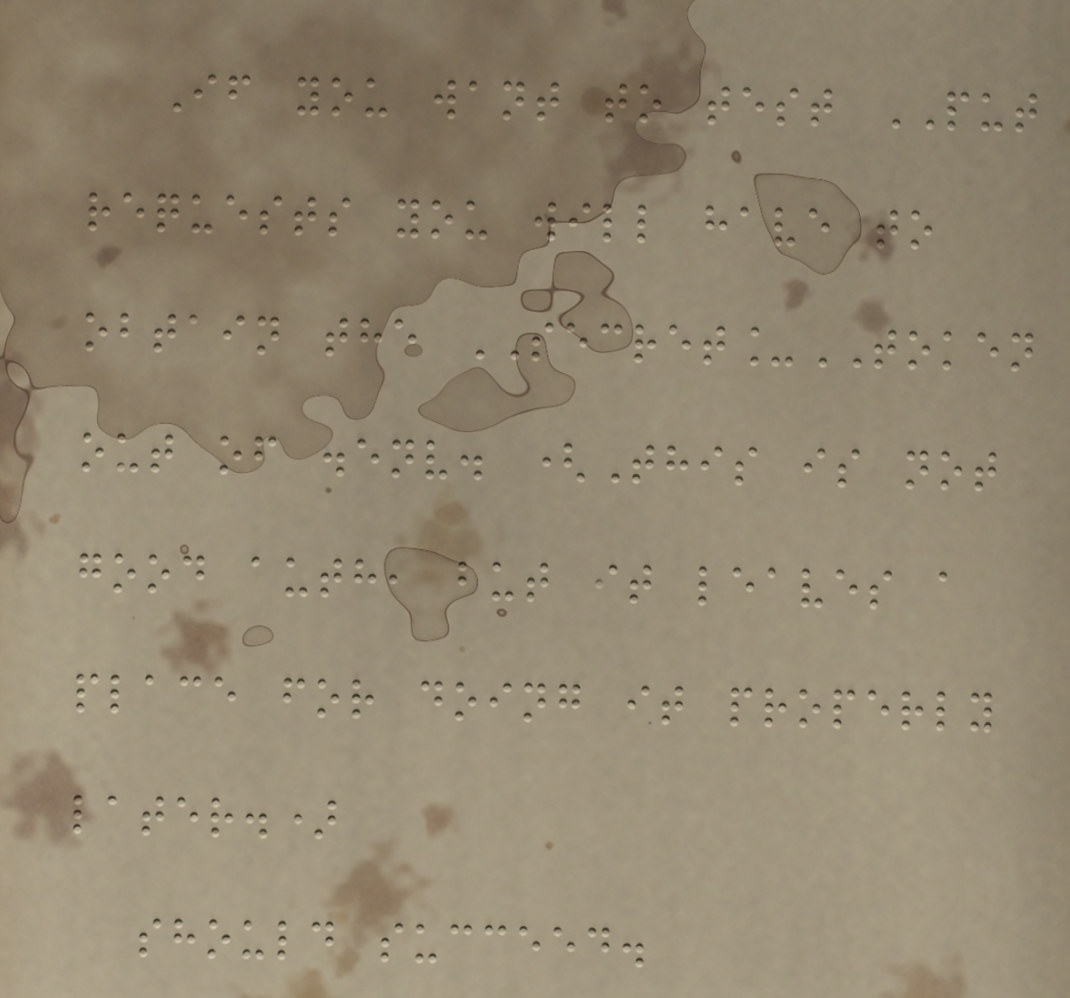If you want to test PUT
requests you will have to
obtain the SECRET_TOKEN
out of .env. (This is not
good auth, but it leaves a
place for doing it properly
later.)
should succeed.
